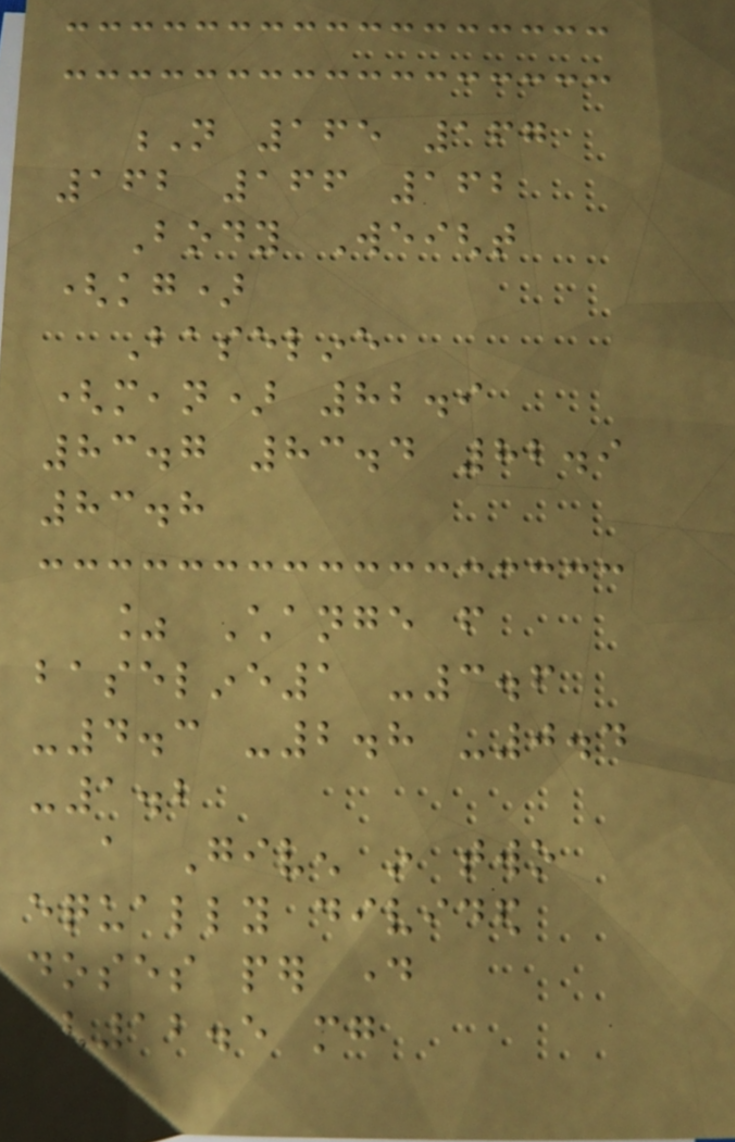N 165 167
162 166 162
Body Weight
(kg)
Baseline
(mean) 82.9
83.7 83.4 82.9
83.8
% Change from
baseline1 -3.6
-4.3 -2.8 -0.4
-1.2
a Given in two
equally divided
doses per day
(12.5 mg
